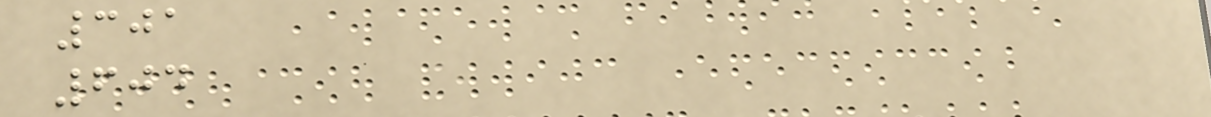301
604
